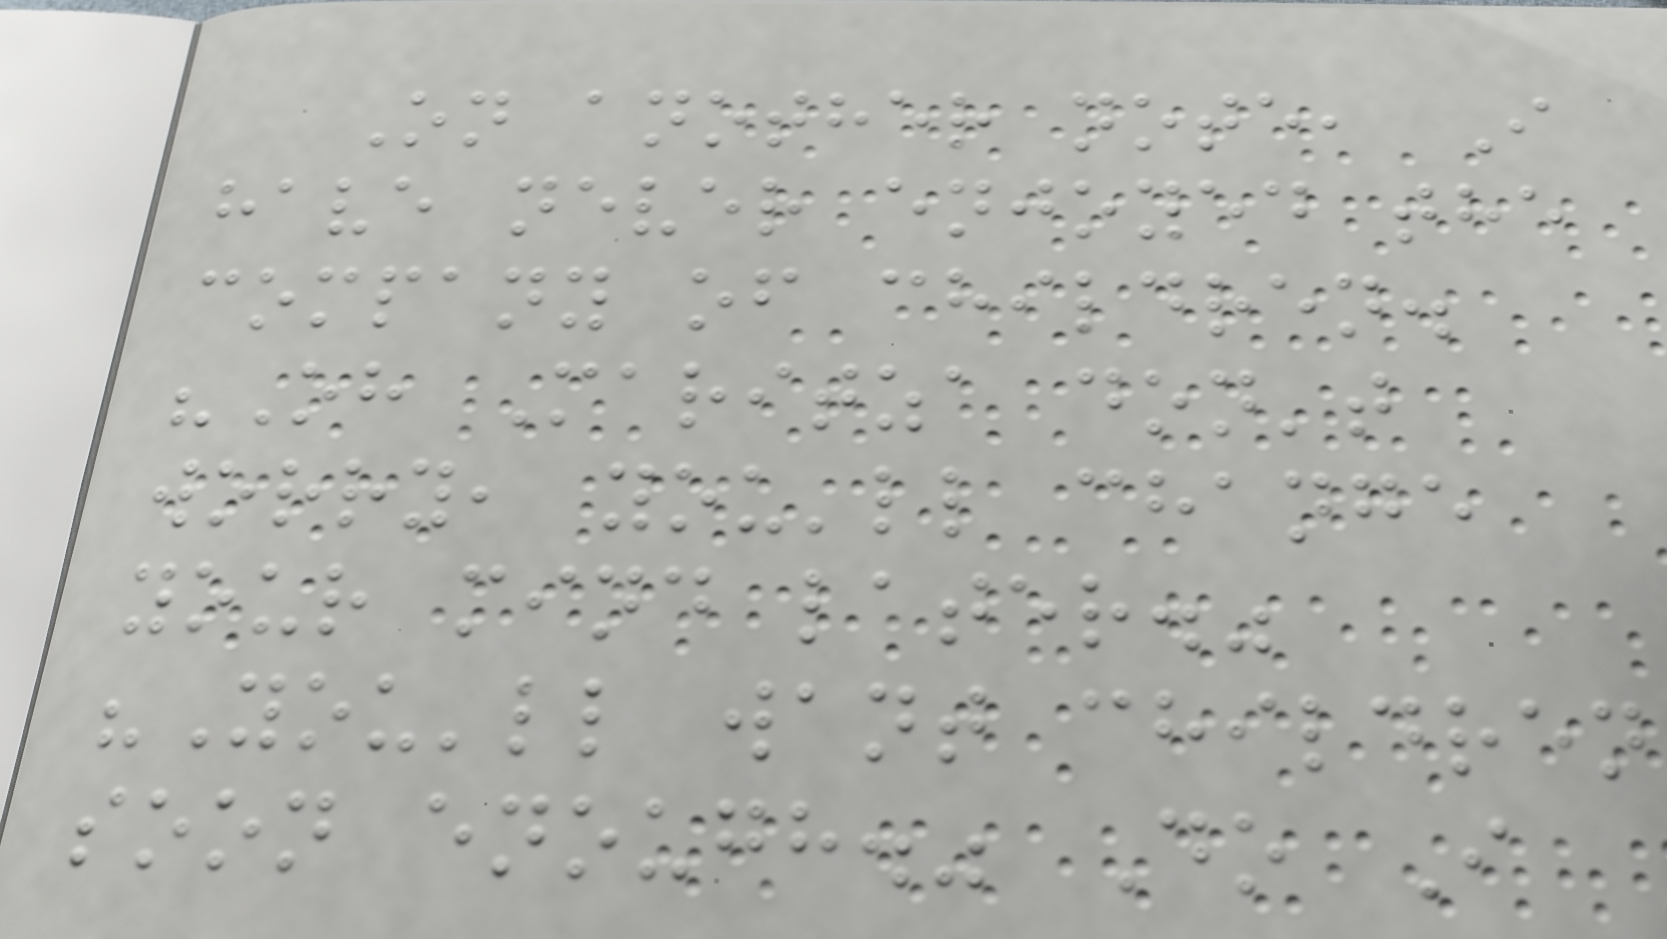On another note, I
have never enjoyed the
company of children.
"Oh Maritza don't
worry, you'll change
your mind later."
"You'll want children
soon enough." Do I
